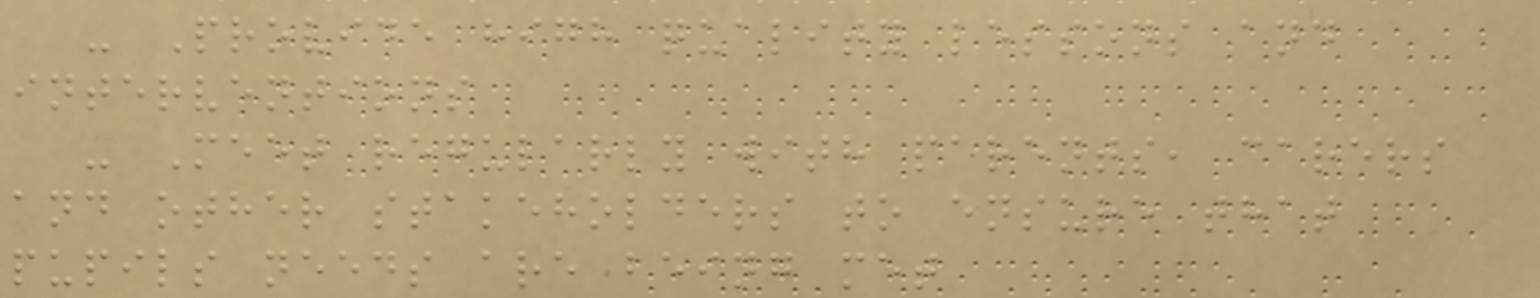- Provide high quality lessons and
interventions
- Meet regularly with parents, carers
and other stakeholders to ensure that
pupils needs are being met
